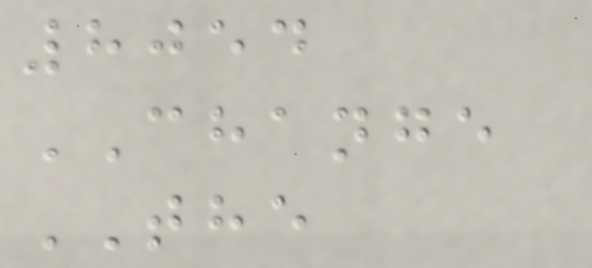8054
CHANGE
THE
